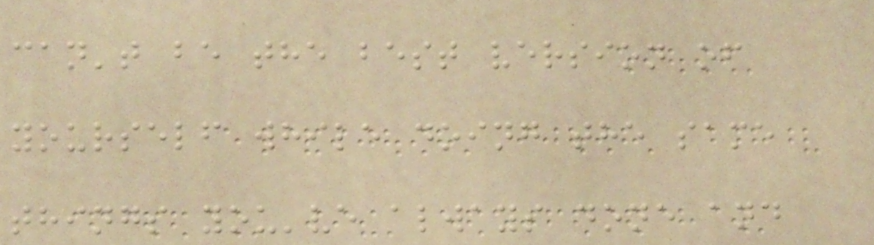can't be the best version of
yourself while doing the same
things you've always done and
